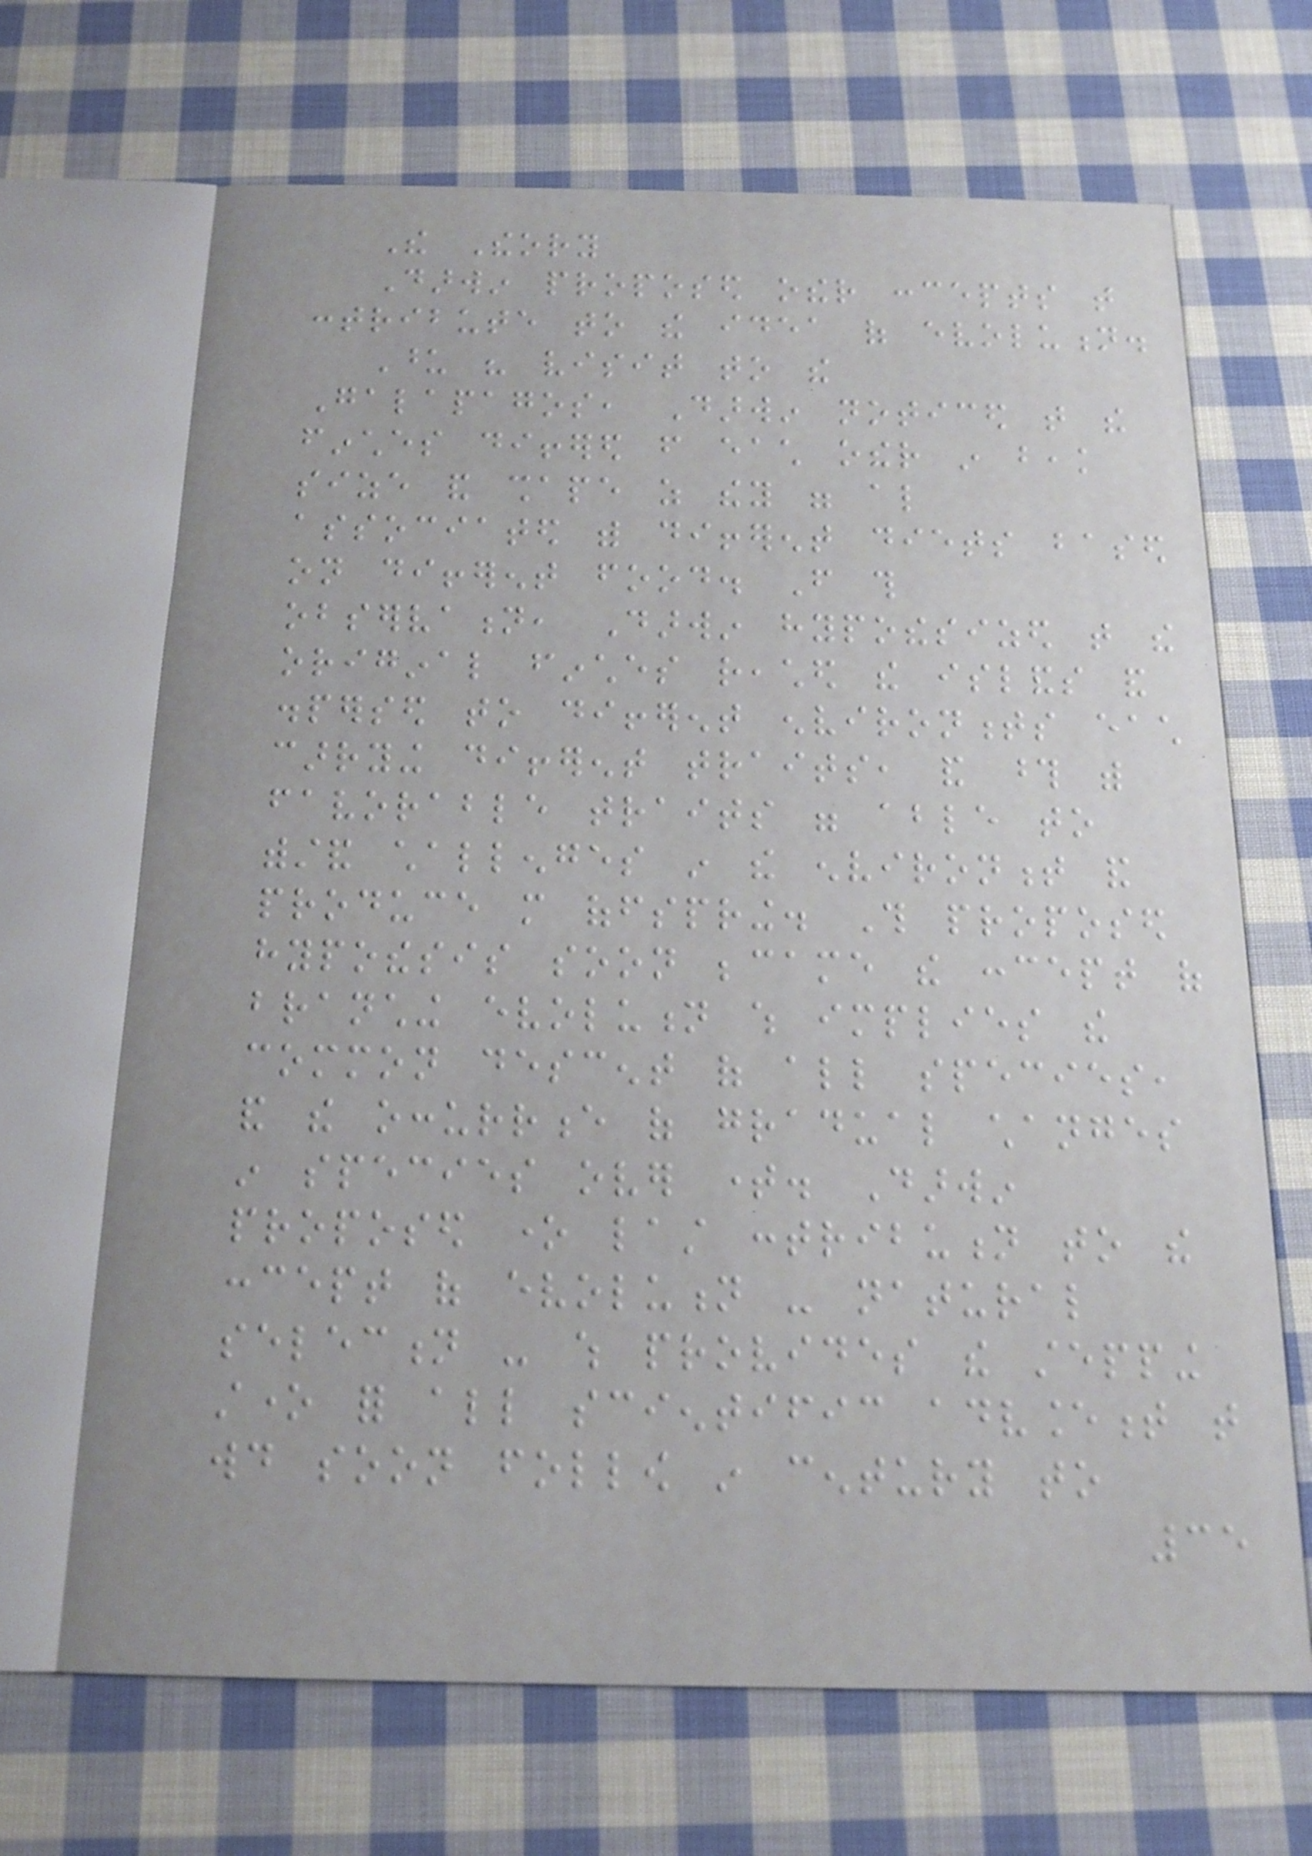The Theory
Darwin proposed other concepts that
contribute to the idea of evolution.
Upon his visit to the
Galapagos, Darwin noticed that the
finches differed from each other in beak
size and shape as they were also
associated with different diets based
on different food. From this
observation, Darwin hypothesized that the
original finches reached the islands and
dispersed to different environments each
carrying different traits, and those with
favorable traits were able to
withstand challenges in the environment and
produce more offspring. This proposed
hypothesis soon became the concept of
branching evolution which implies the
common descent of all species,
and the occurrence of gradual changes
in species over time. Darwin
proposed one last contribution to the
concept of evolution - natural
selection - which provides the stepping
stone for all scientific advancement that
would soon follow in century to
35
